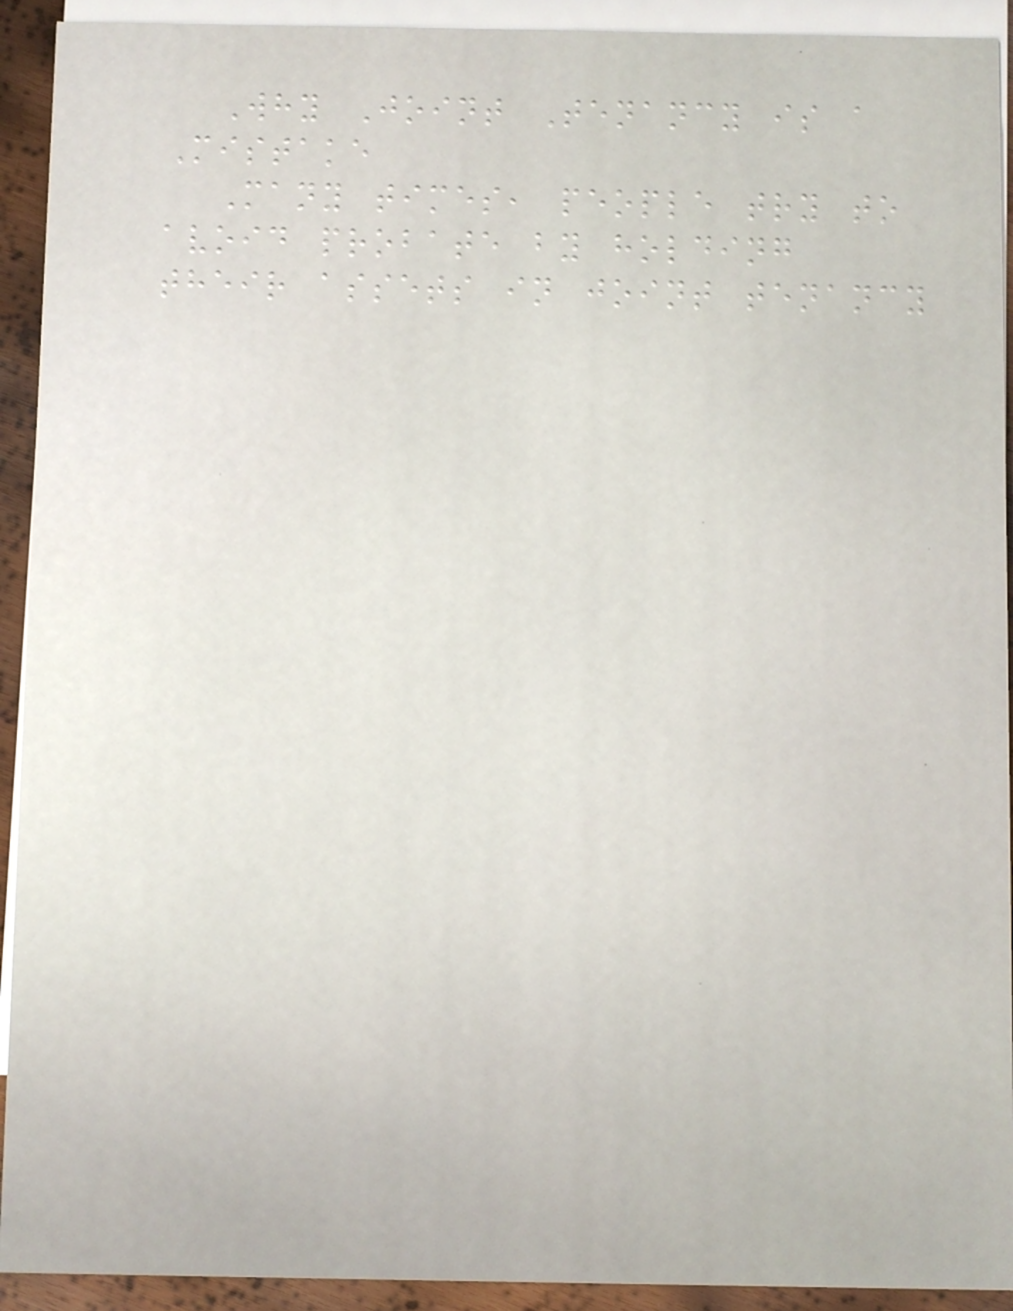Why Joint Tenancy is a
Mistake
Many times, people try to
avoid probate by holding
their assets in joint tenancy
